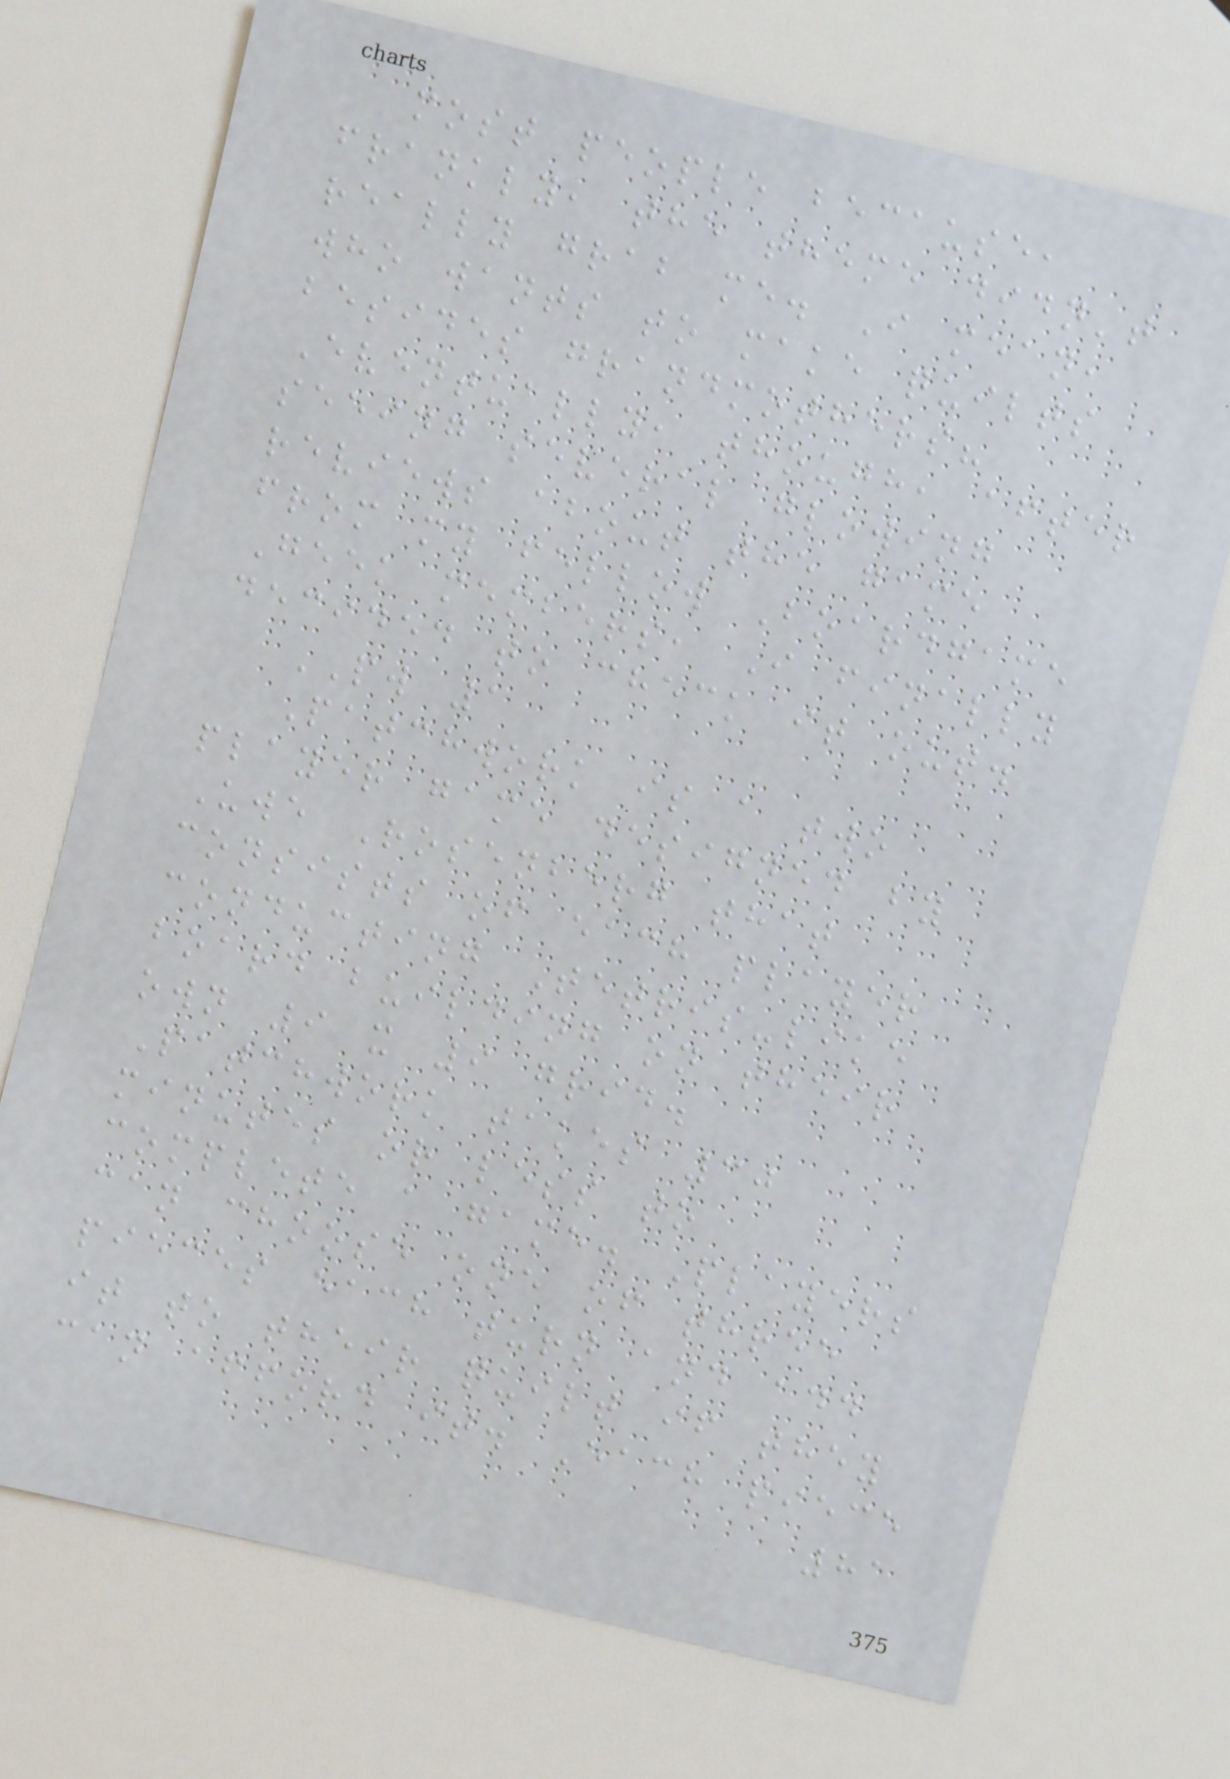most people because,
frankly, the theme didn't
really grab me. I mean,
who wants to make quilts
besides grandmothers?
Eventually, though, after
seeing several glowing
reviews about the game
from my fellow Boardgame
Geek members, I finally
decided to check it out.
PW 1
Patchwork is a two
player game designed by
Uwe Rosenberg that
consists of each player
conducting Tetris-like
board building on their
own 9 x 9 grid.
Patchwork takes 30
minutes or less to
complete a game. Players
can choose one of three
pieces each turn and add
it to their quilt if they
can afford it. Each piece
81
